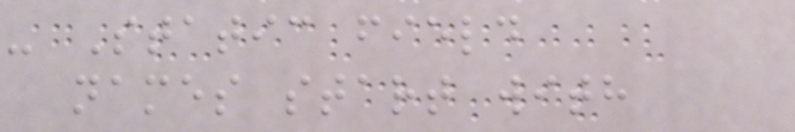- Static field
names start with
